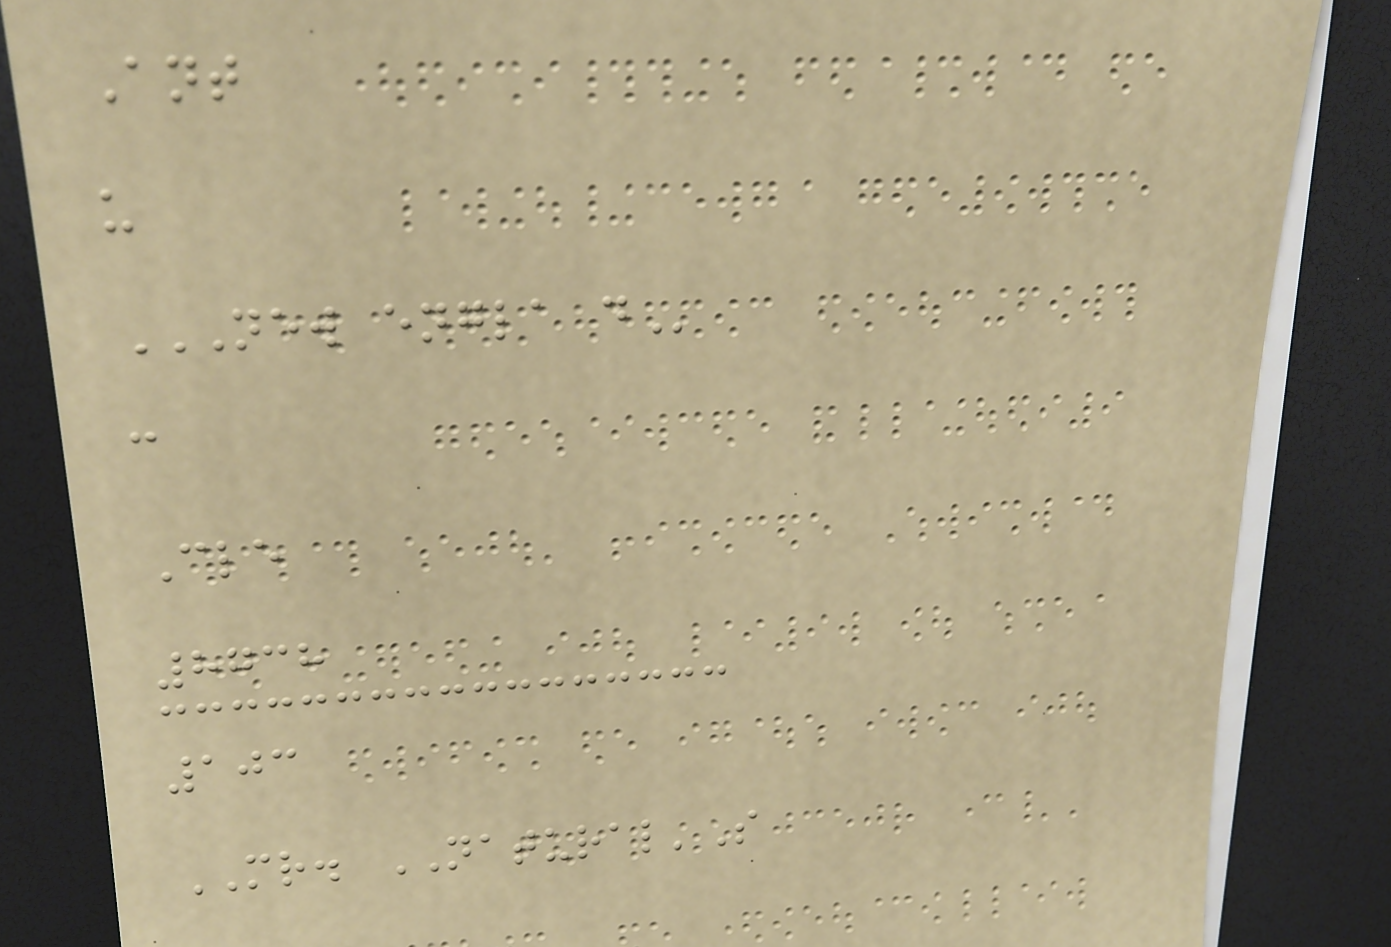Ant
u
NEW ENGLA D
c
Cle
8738
103
MR. NATURAL'S
